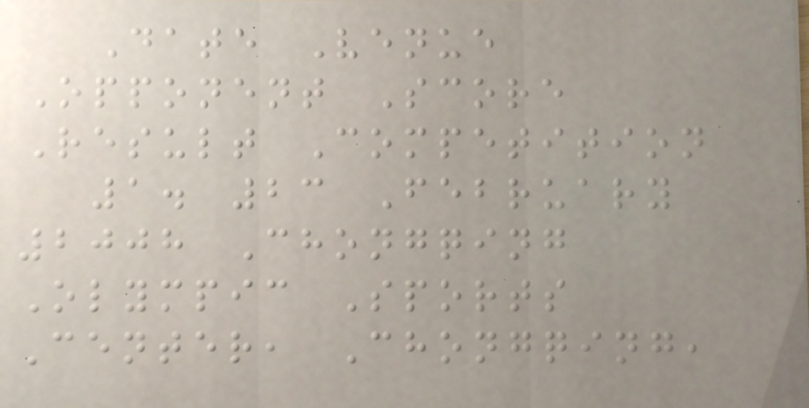Date Venue
Opponent Score
Result Competition
1. 23 February
2008 Chongqing
Olympic Sports
Center, Chongqing,
